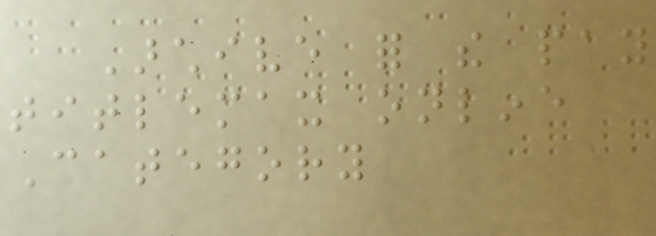Archive for the pay
titlemax online
Category
